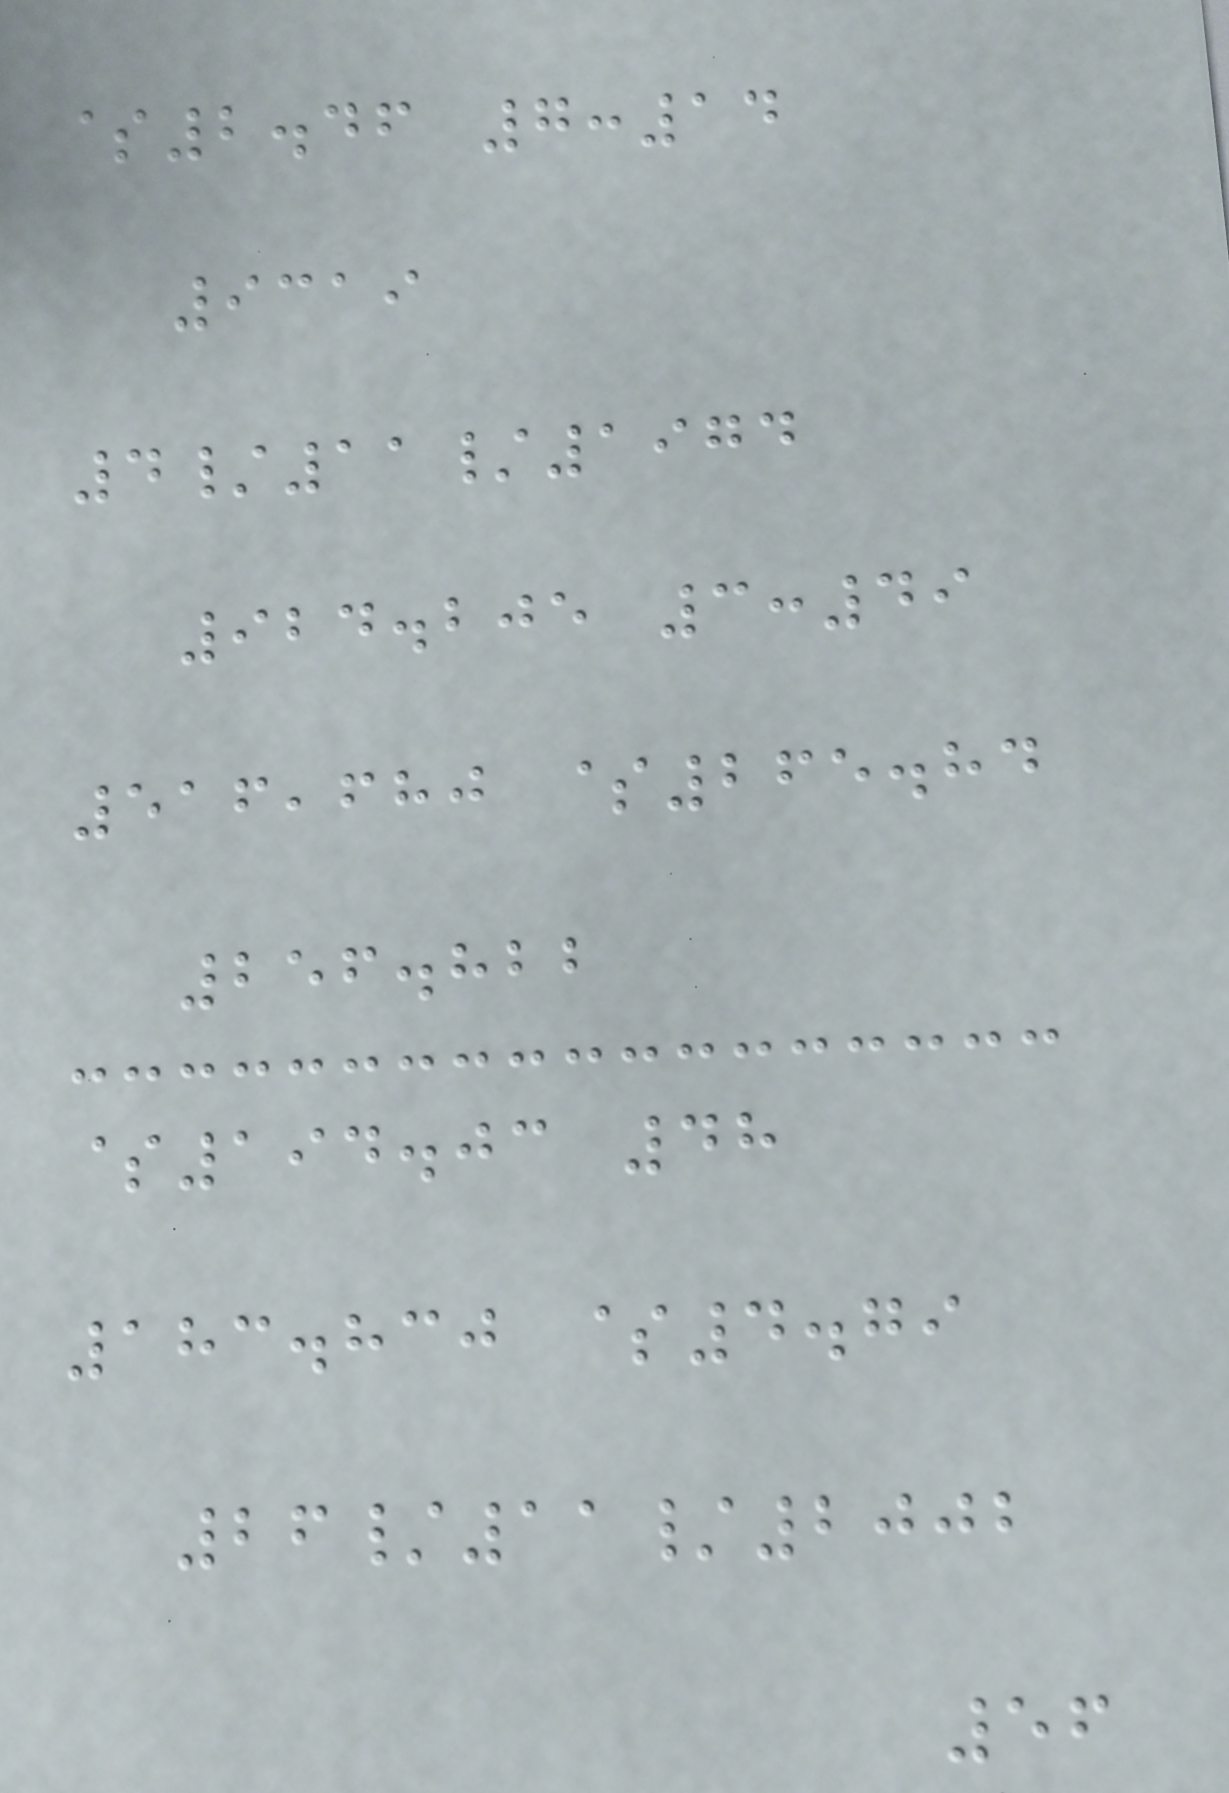$2.46 7:14
9319
4/11/1974
924.205 3:49
516,680 $265.84
256.822
$194.03 48
183.830 $4.79
26/11/2002
56
